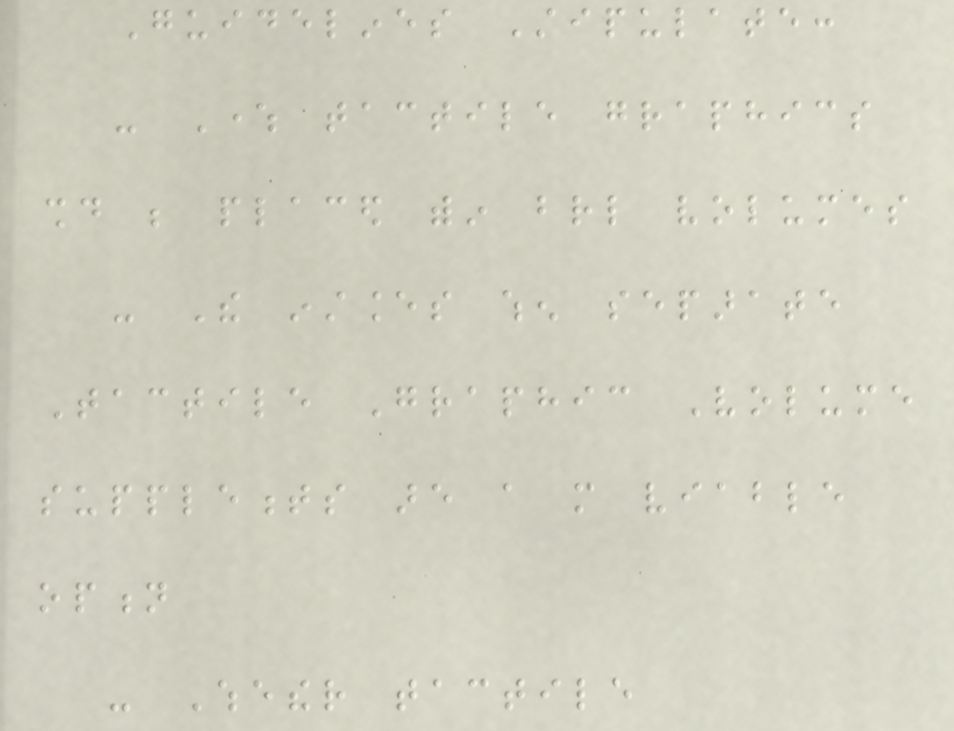Guidelines Stipulate:
- Where tactile graphics
should be placed within braille volumes
- The instances when separate
Tactile Graphic Volume
supplements are a more viable
option
- Whether tactile
